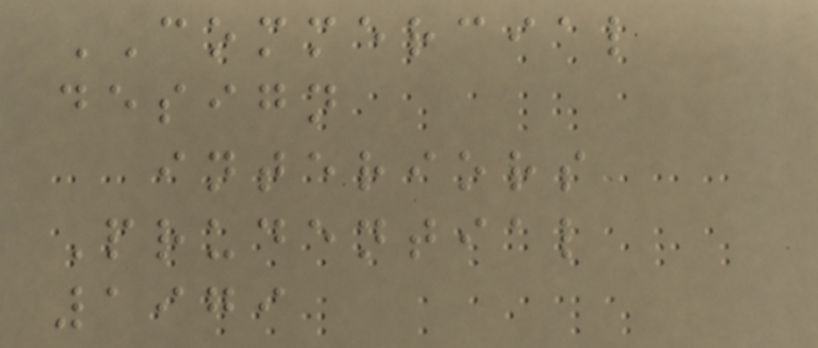COMMERCIAL
design
interiors
Prudential
1979
